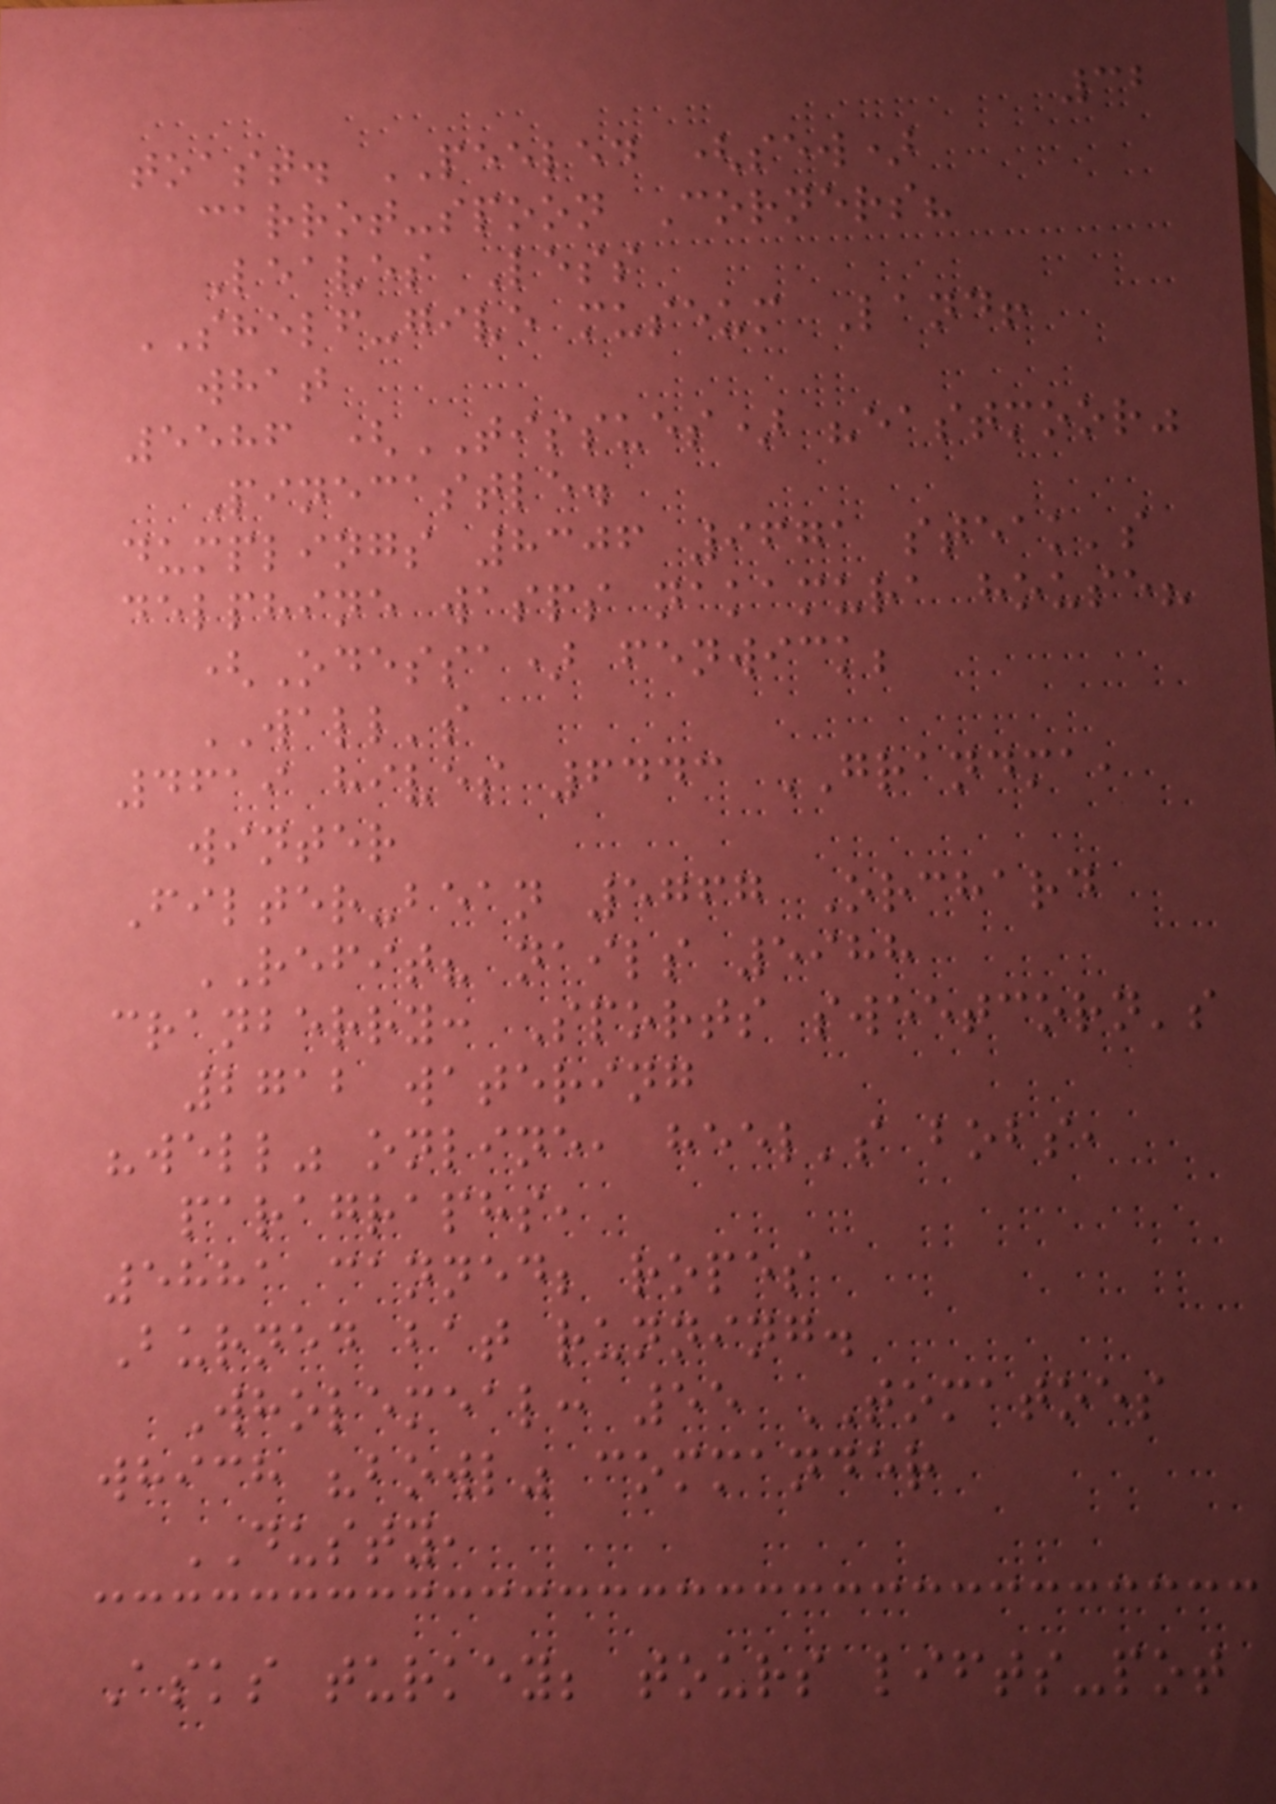32
toast. PEELED (sew)
carrot-spoon Corners?
Leaves Less
SHELF-give museum Land!
what
5586 (TISSUES) "eastmoor"
Pinecastle.
dumplings 8306 9671 steak's
delphine wasps nakamura house?
(Odessa) fenwick;
WALL's
4619 hives 6443 GRANDMA,
winter
Filter-bean 5767 Orchard
REFIT? nails 5988
cranberry: Sports sweetcorn's
2712 watering
"well" online, heel's bobs,
paragraphs,
5881 canned; ropes
Burned bat running.
Wholemeal: 55 TOMATOES
which "bowl" commander
DUSTY,
Asks turkey; tours lifts-pot
